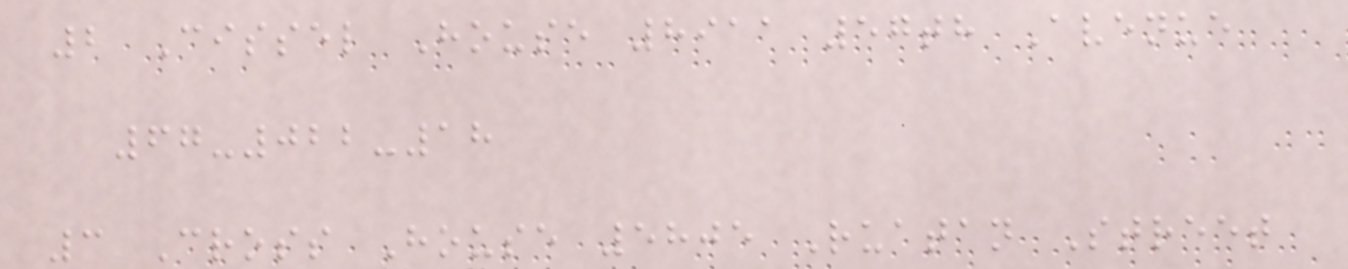2 Cissel House 8911 57th Avenue
67-022-18
3 Cross House 5805 Ruatan Street
